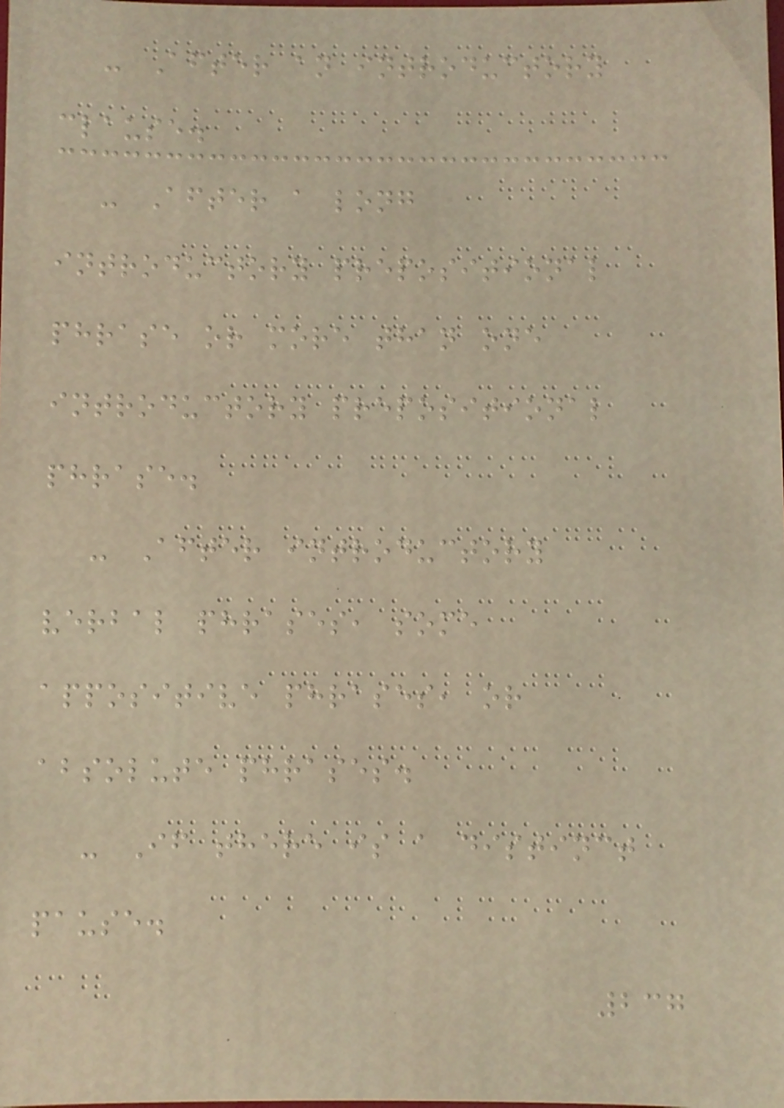- After an introductory
clause.
- After a long
introductory prepositional
phrase or more than one
introductory prepositional
phrase.
- After introductory
verbal phrases, some
appositive phrases, or
absolute phrases.
- If there is a distinct
pause.
237
